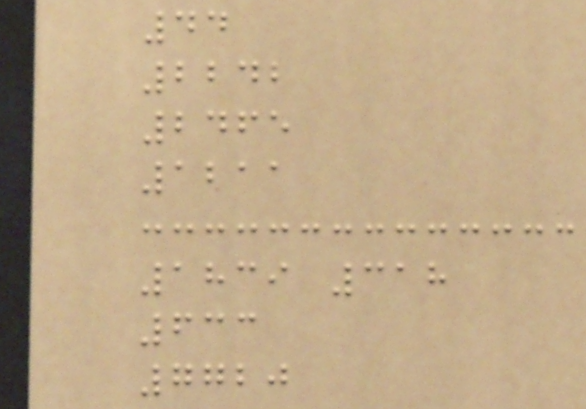44
2242
2465
1211
1839 318
633
7720
